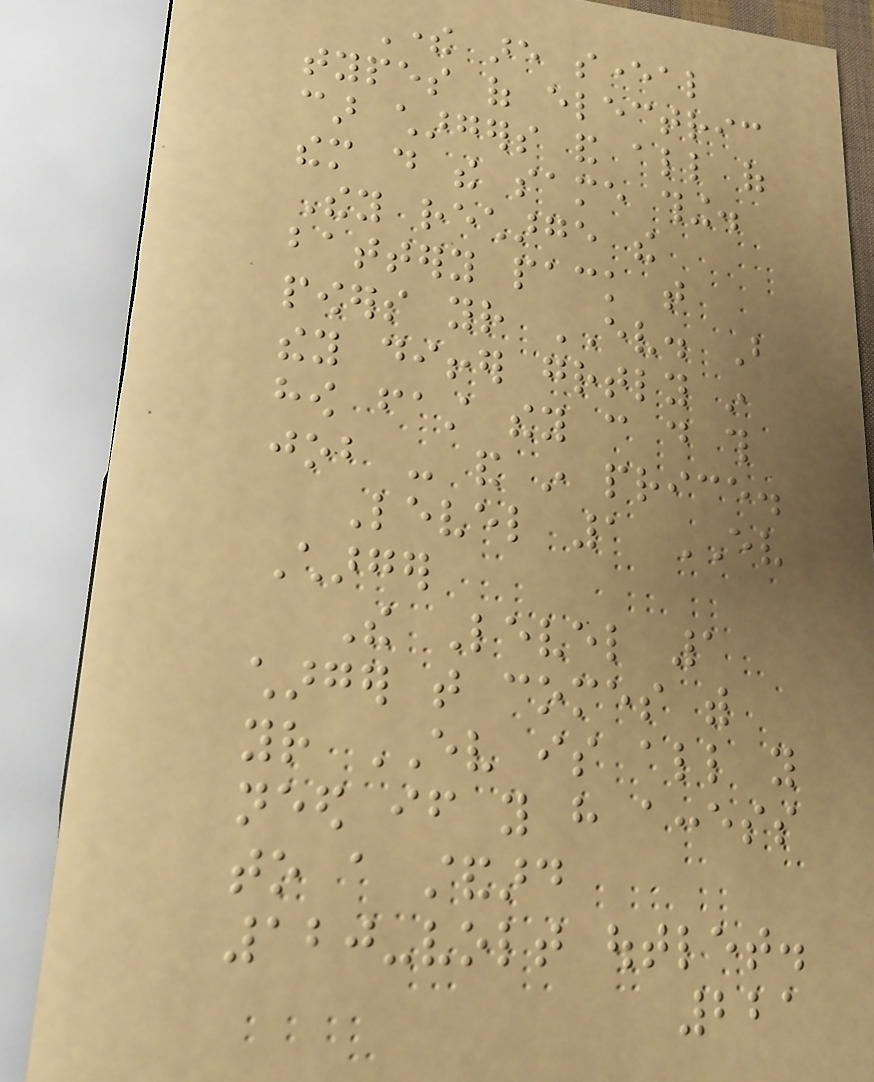There are several
types of electric
car chargers and all of
them do the same thing.
They recharge the
battery pack that
powers your EV. But
they differ greatly in
how fast they can do this
job - and in price.
Level 1 EV
Charger
The Level 1
charger that comes with
your EV is all you
need if you have access
to a standard
120-volt outlet.
221
